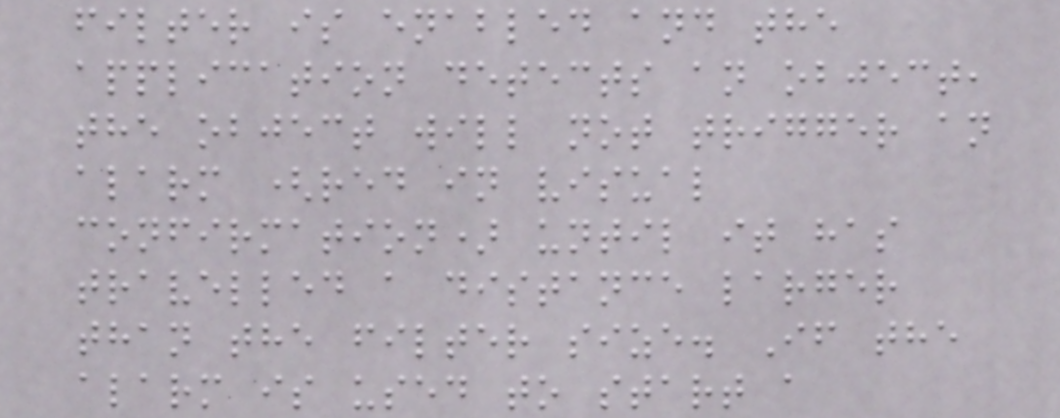filter is enabled and the
application detects an object,
the object will not trigger an
alarm (red in visual
confirmation) until it has
travelled a distance larger
than the filter size. If the
alarm is used to start a
